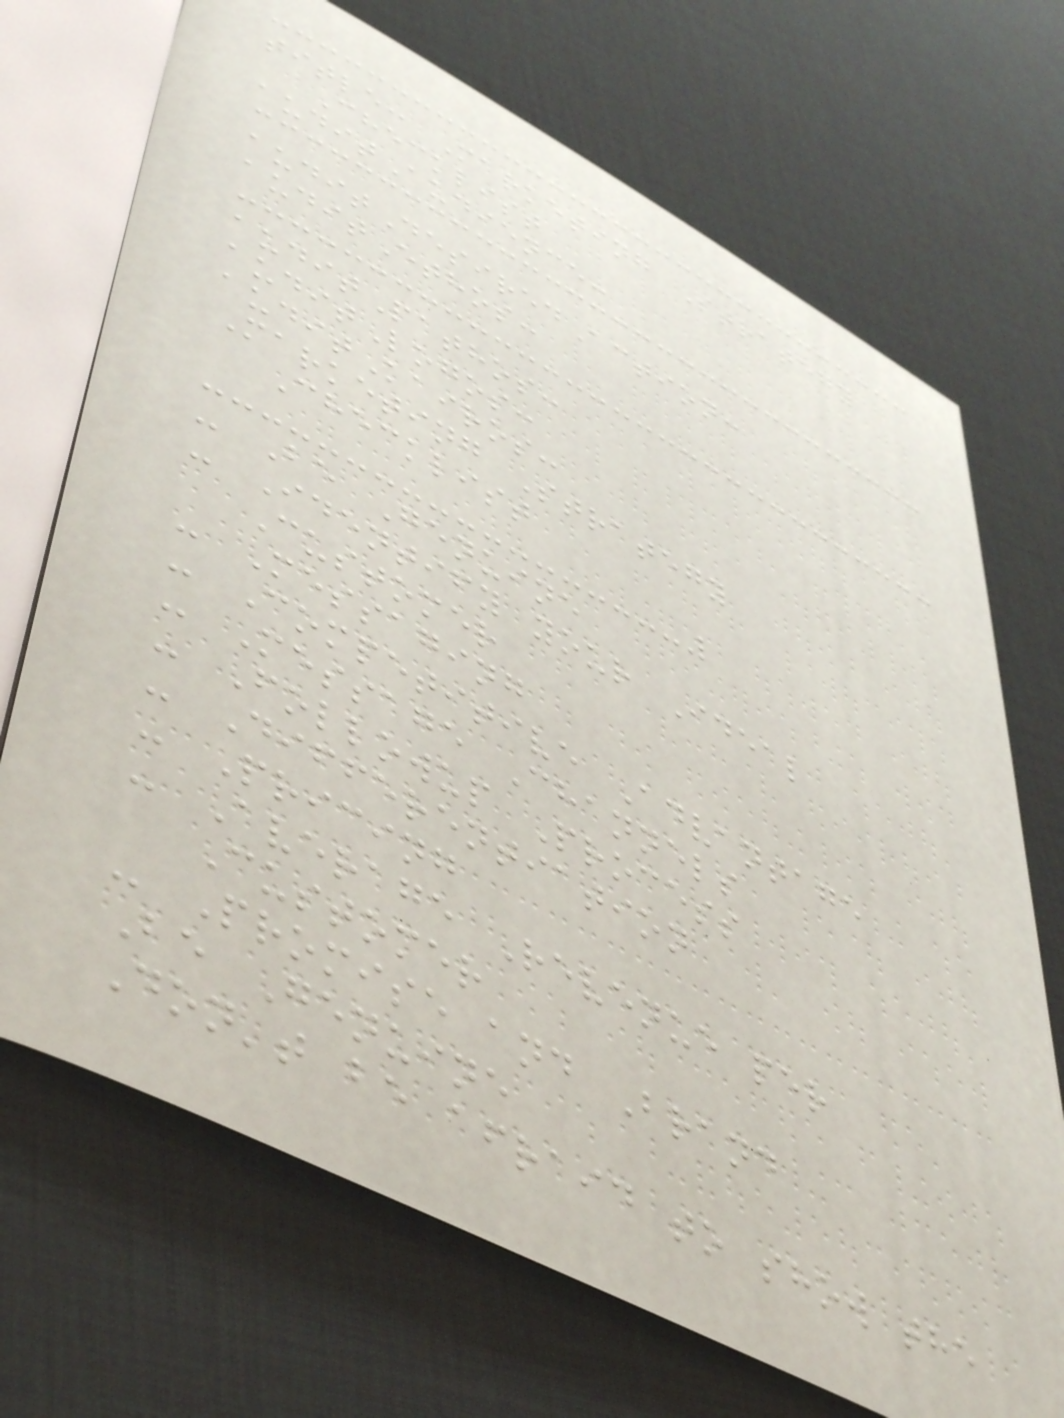title: Marketing Strategy
Checklist
auditAudience:
auditDesiredAction:
auditEthos:
auditPathos:
auditLogos:
auditKairos:
Marketing Strategy
Checklist
- Be Genuine
- Identify your Ideal
Customer
- Messaging
- Competitive Advantage
- Message Channels
- Followup Process
- Differentiation
- Pricing
- Average Revenue per
Customer
- Promise and Brand
Be Genuine
Don't be afraid to show the
